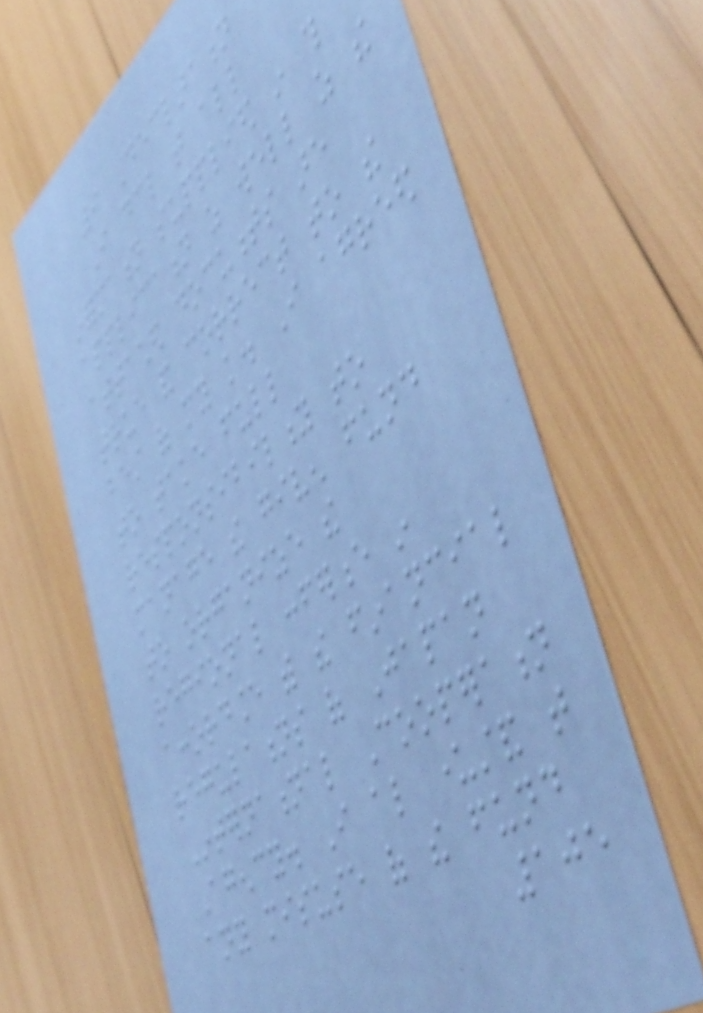9 Declaration
I declare that all
information supplied in this
application as well as the
attached documents are
true and correct to the
best of my knowledge. I agreed
to take full
responsibility to
manage the given fund
to organize the
regional conference in
accordance with the financial
regulations of Japan
International Cooperation
Agency. I also understand that
any misuse of the fund
105
